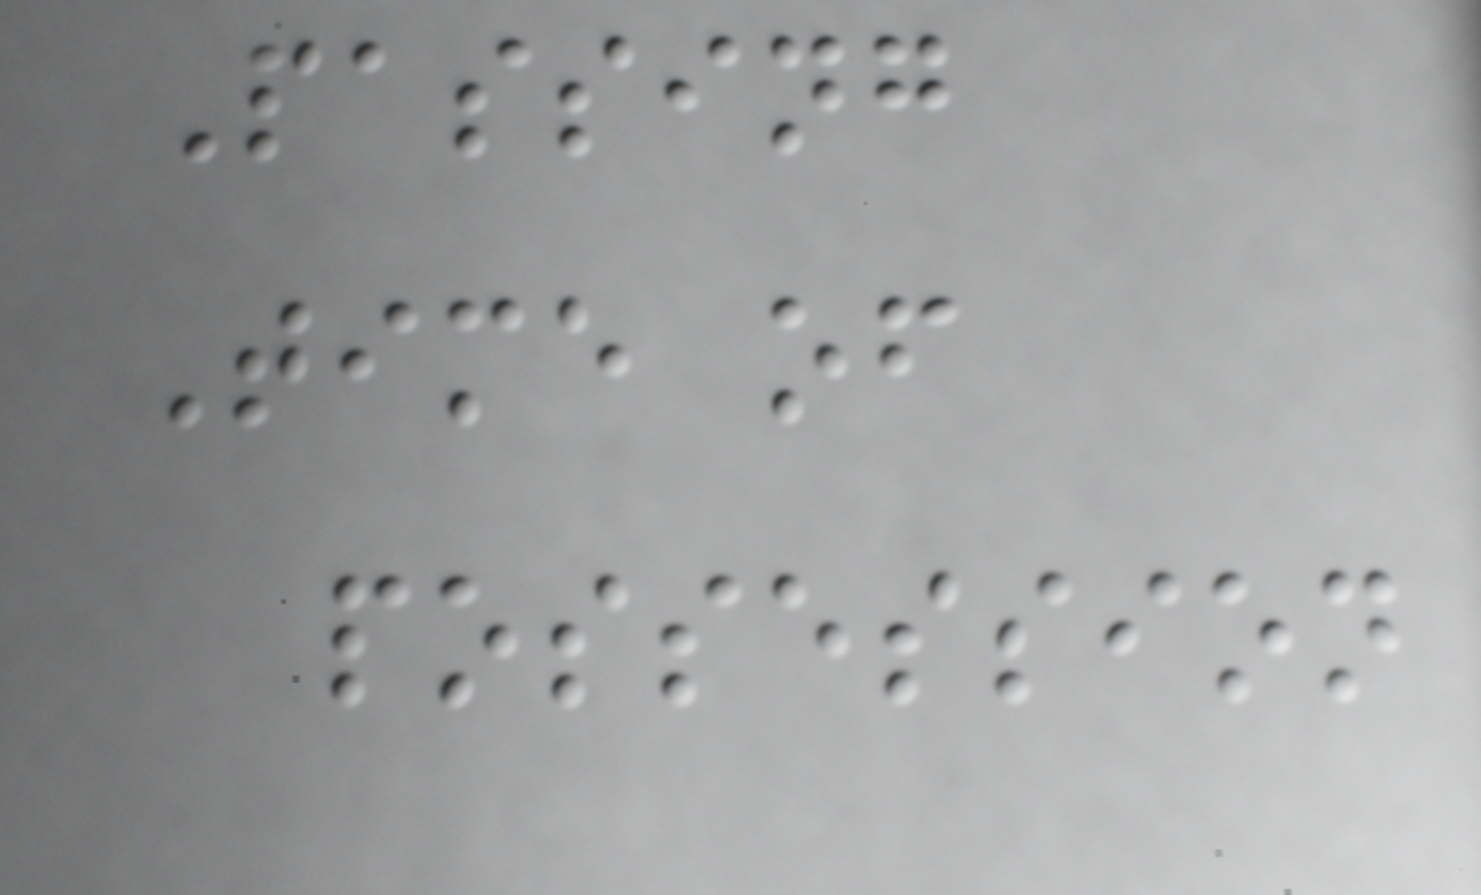Passing
Time of
possession
